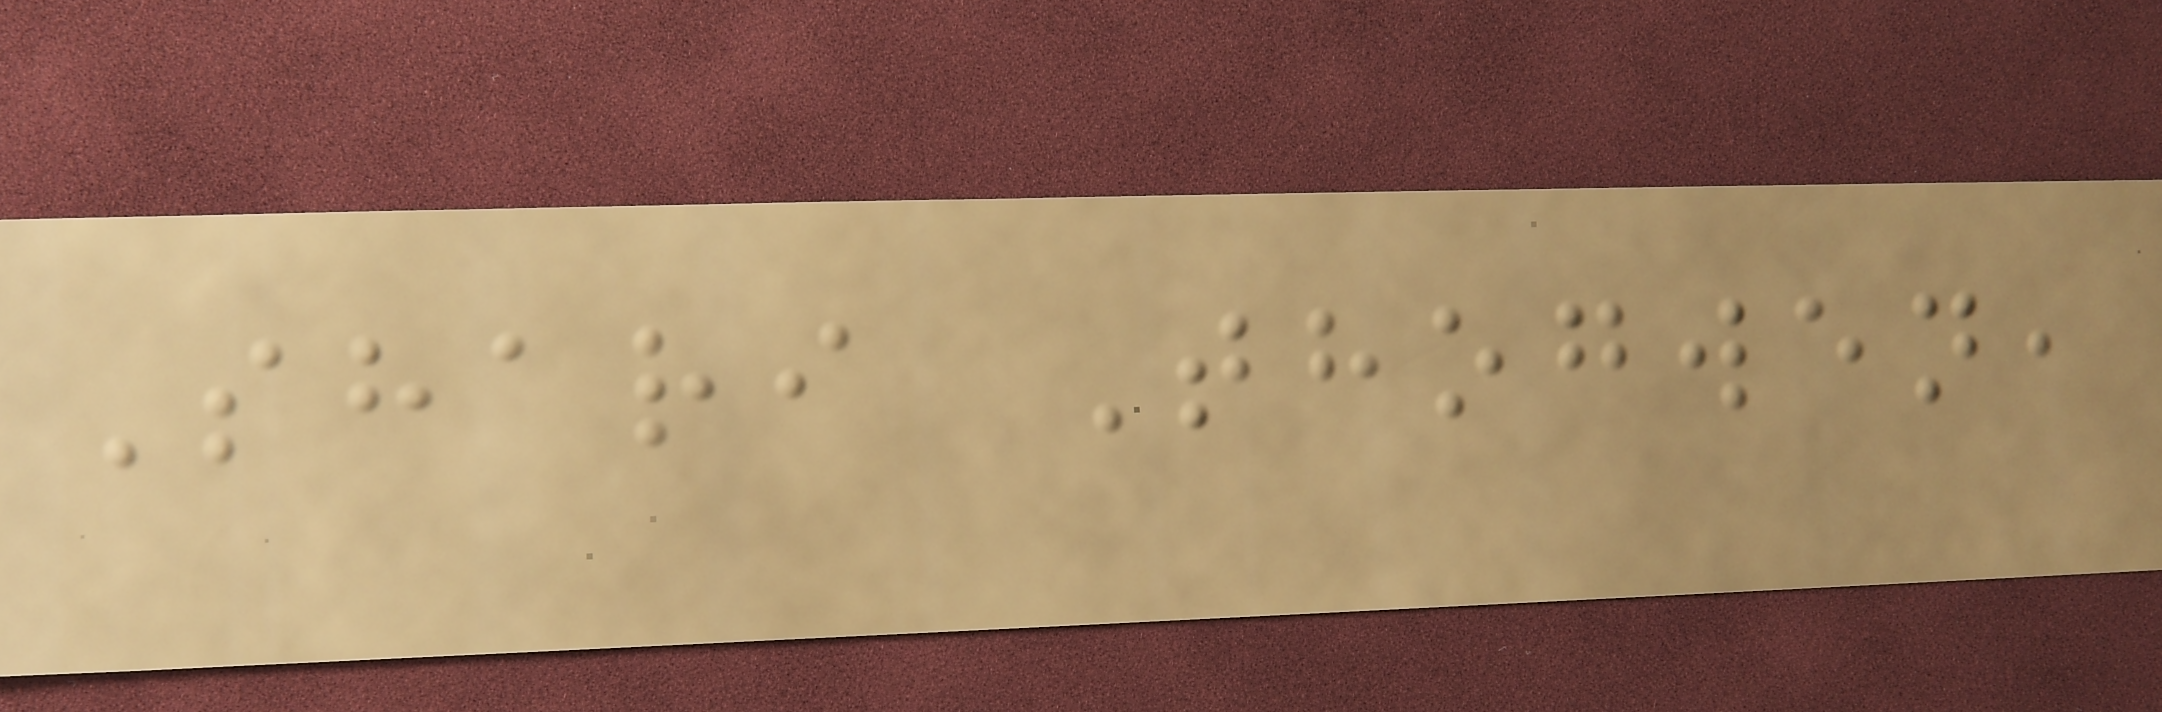Shari Thogwen,
